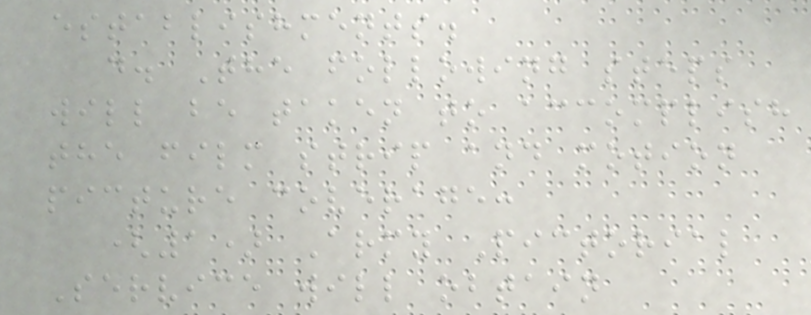establishments.
d. The following steps
will be taken to accomplish
the film strip and motion
picture coverage:
(1) Army Pictorial
Service will obtain
